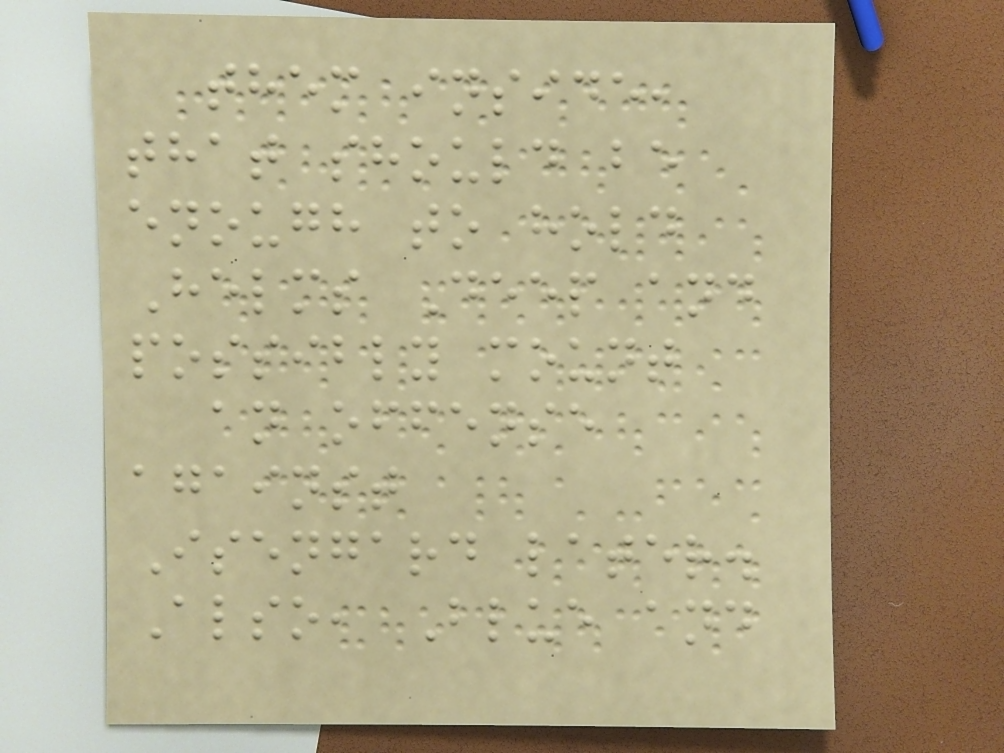them inside,
that should be
enough to hold
Helms Deep and
possibly mount
an offense
against
Isengard later.
Also, Blue and
